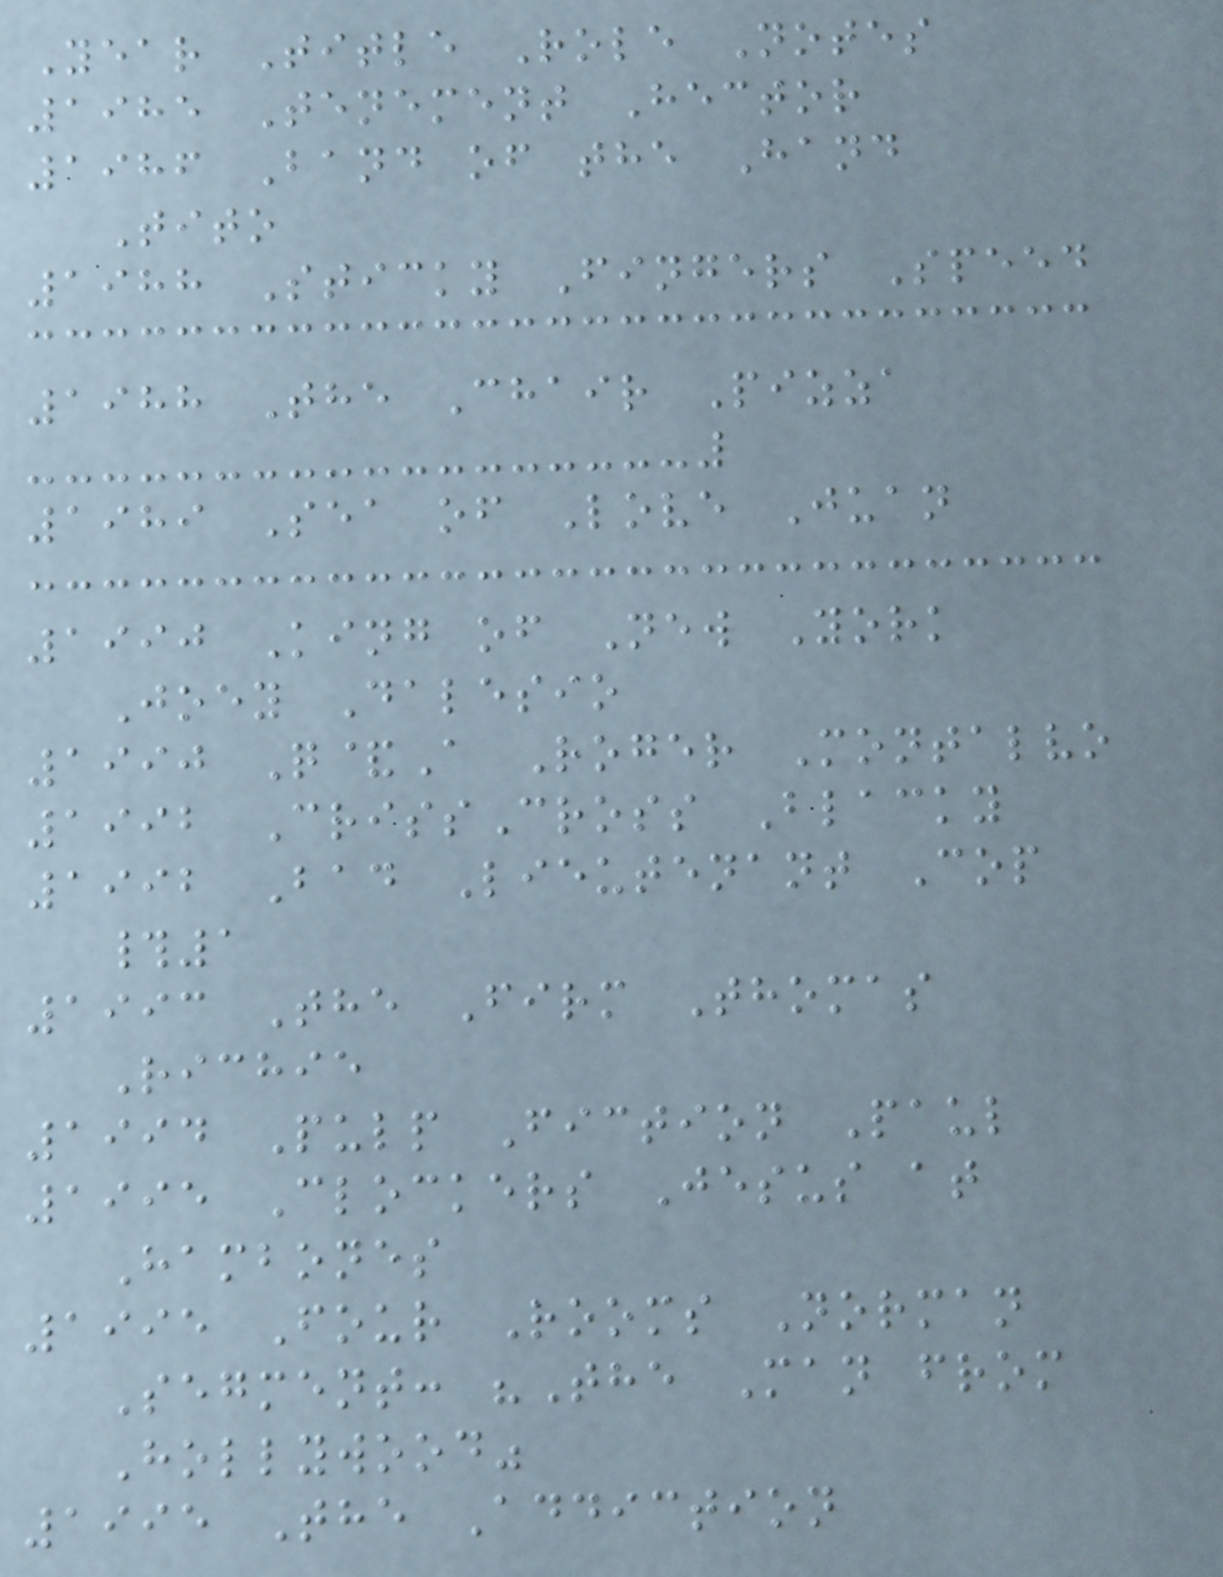Year Title Role Notes
1985 Tenement Hector
1986 Band of the Hand
Tito
1988 Sticky Fingers Speed
1988 The Chair Pizza
1989 Sea of Love Juan
1990 King of New York
Joey Dalesio
1990 Q&A Roger Montalvo
1992 CrissCross Blacky
1992 Bad Lieutenant Cop
#1
1993 The Firm Thomas
Richie
1994 Pulp Fiction Paul
1995 Clockers Jesus at
Hambones
1995 Four Rooms Norman
Segment: "The Man from
Hollywood"
1995 The Addiction
